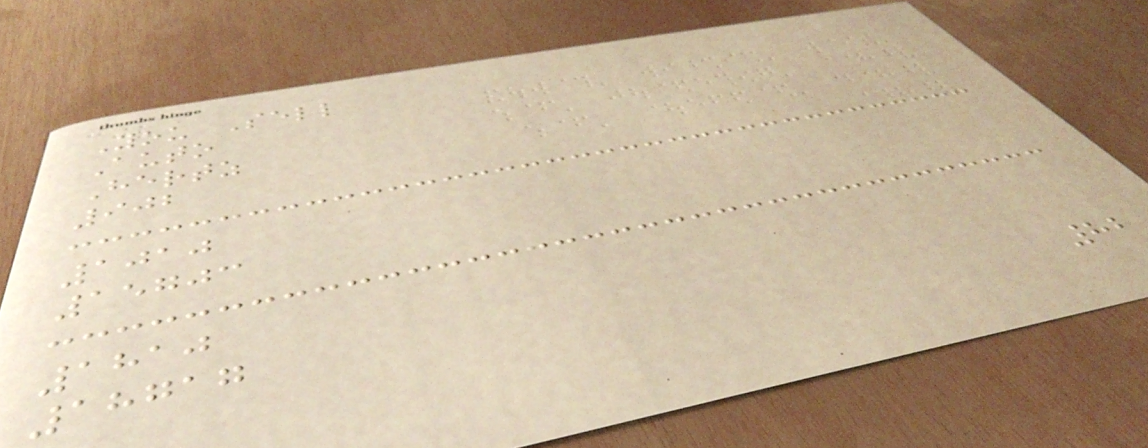You Sell
Auto
Hertz
902
1010
15703
1810
18717
82
